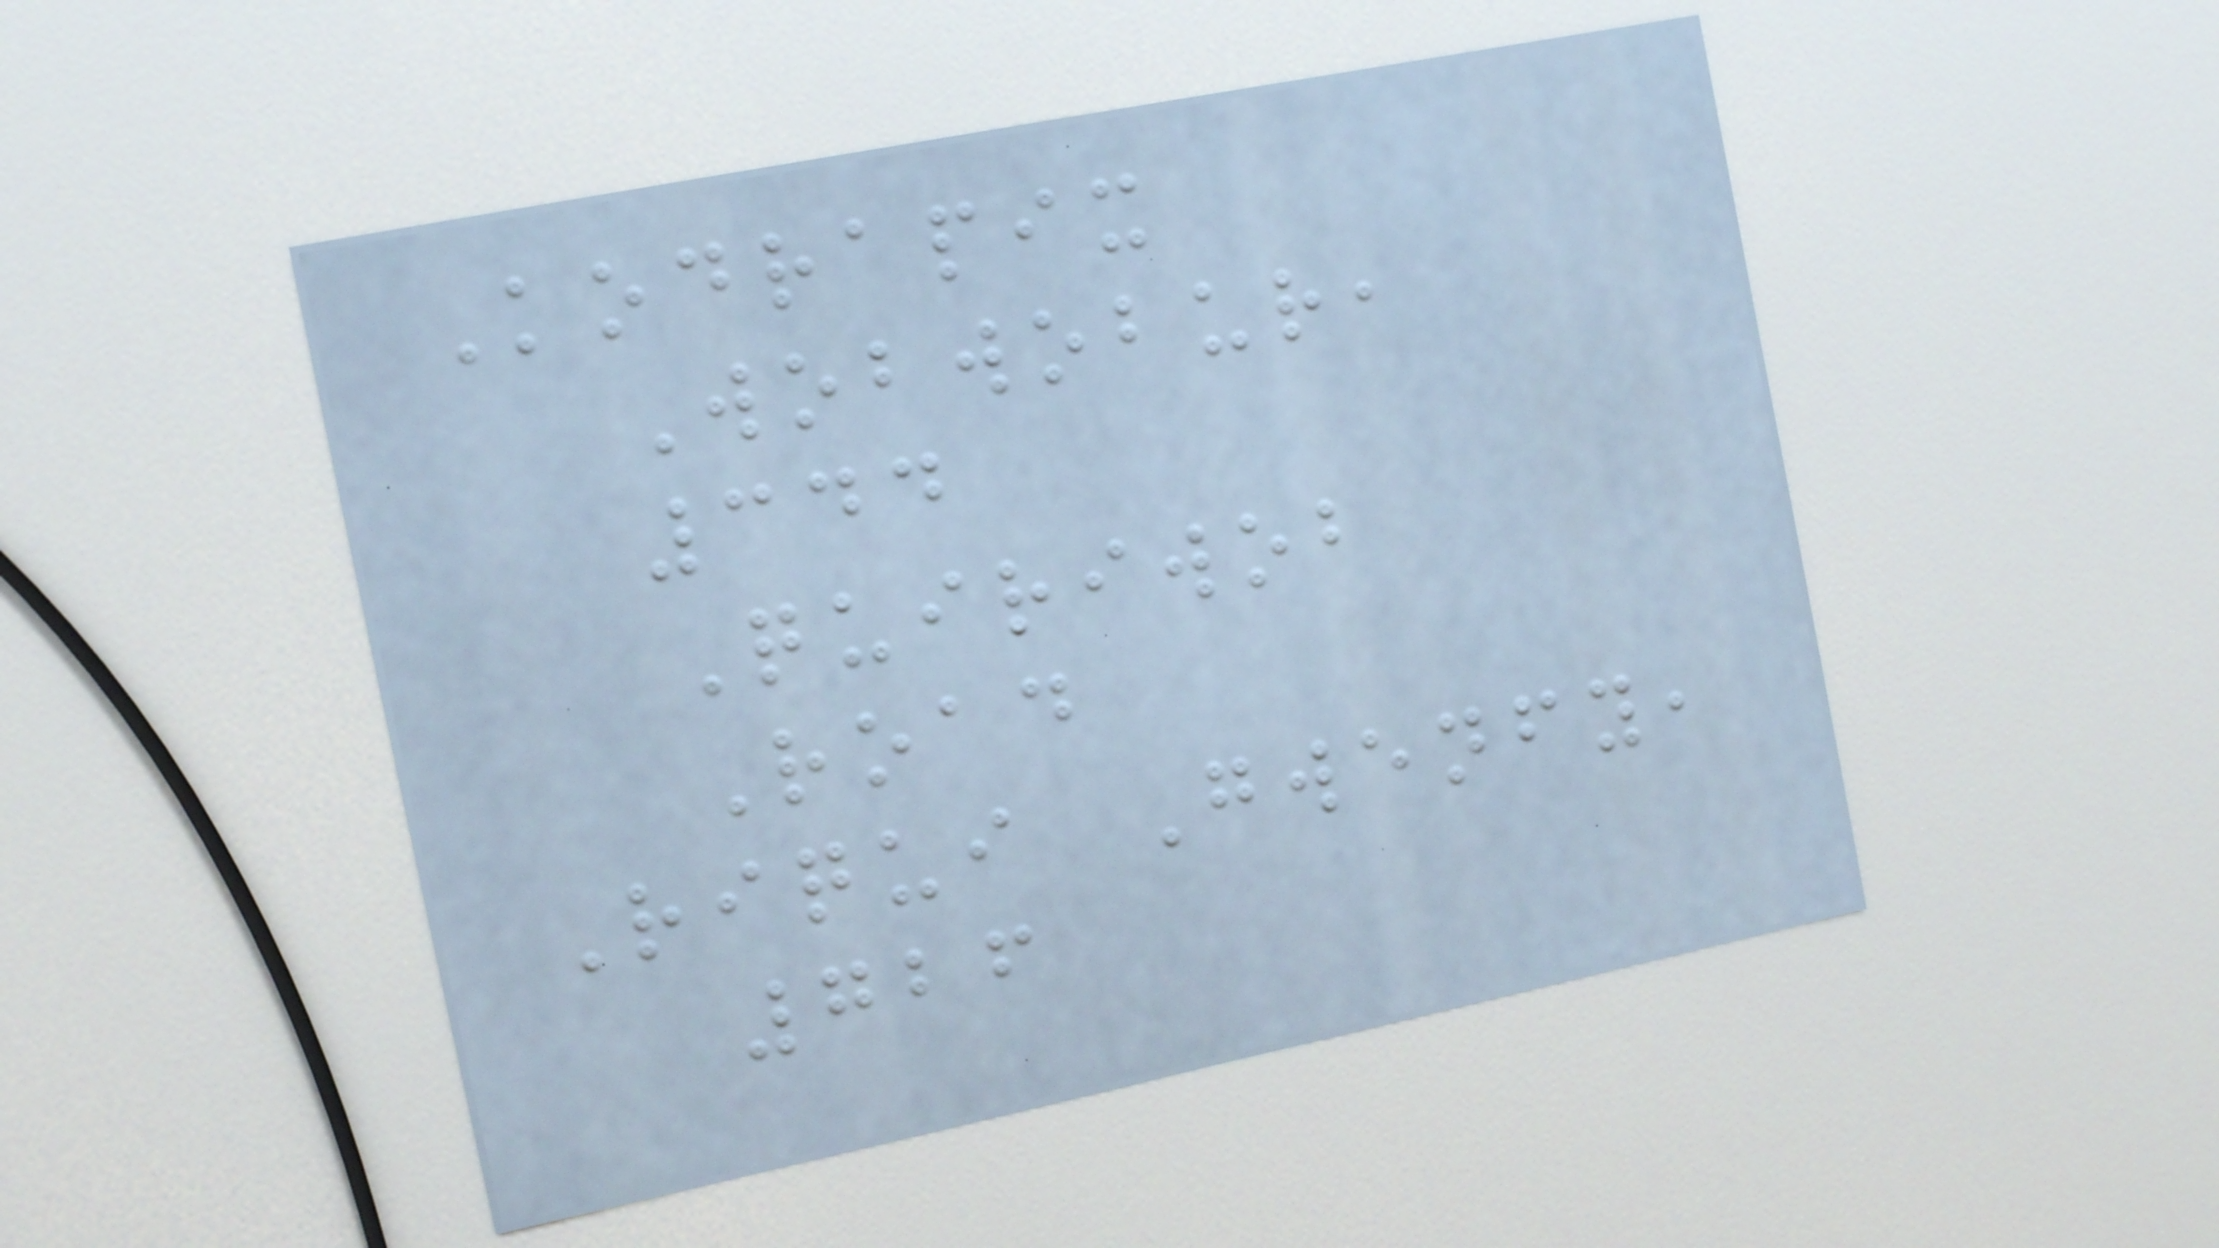Kodrapix
Wobwobur,
344
Quiriwob
Road
Riqui Gwenfy,
726
